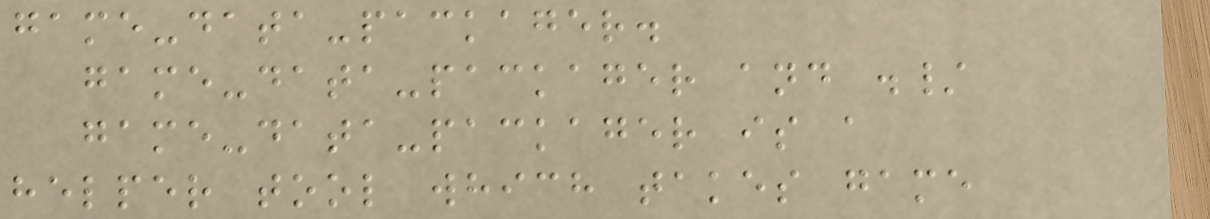game-data-packager.
game-data-packager and ./
game-data-packager is a
helper tool which takes game
